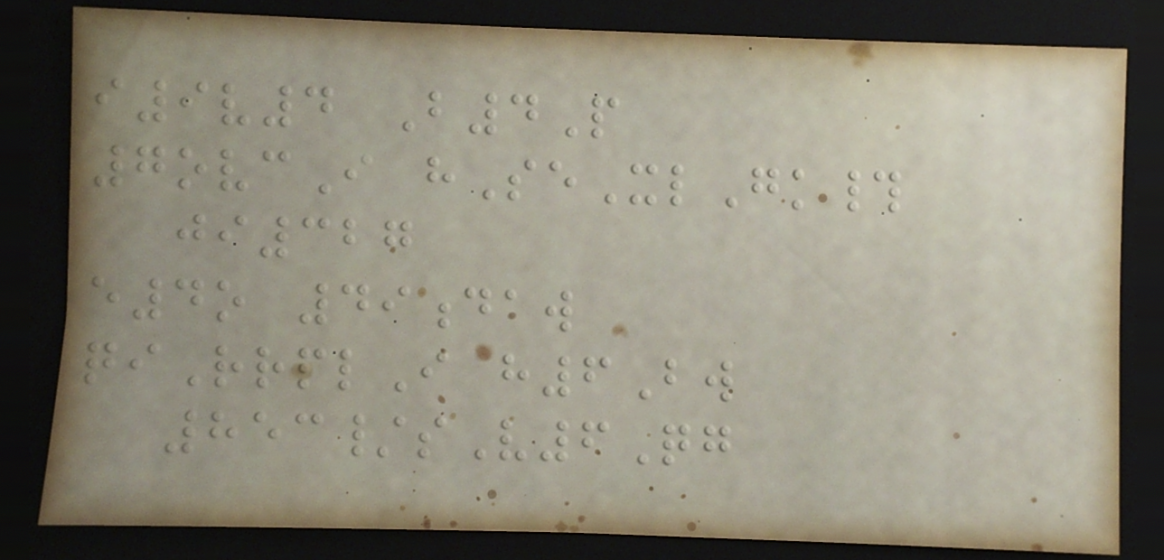i9v4 B4P
7ovcI hSeXlGk#
ji327
e4o 49daw
qiRrplI h6Bw
853/sV6Qg
